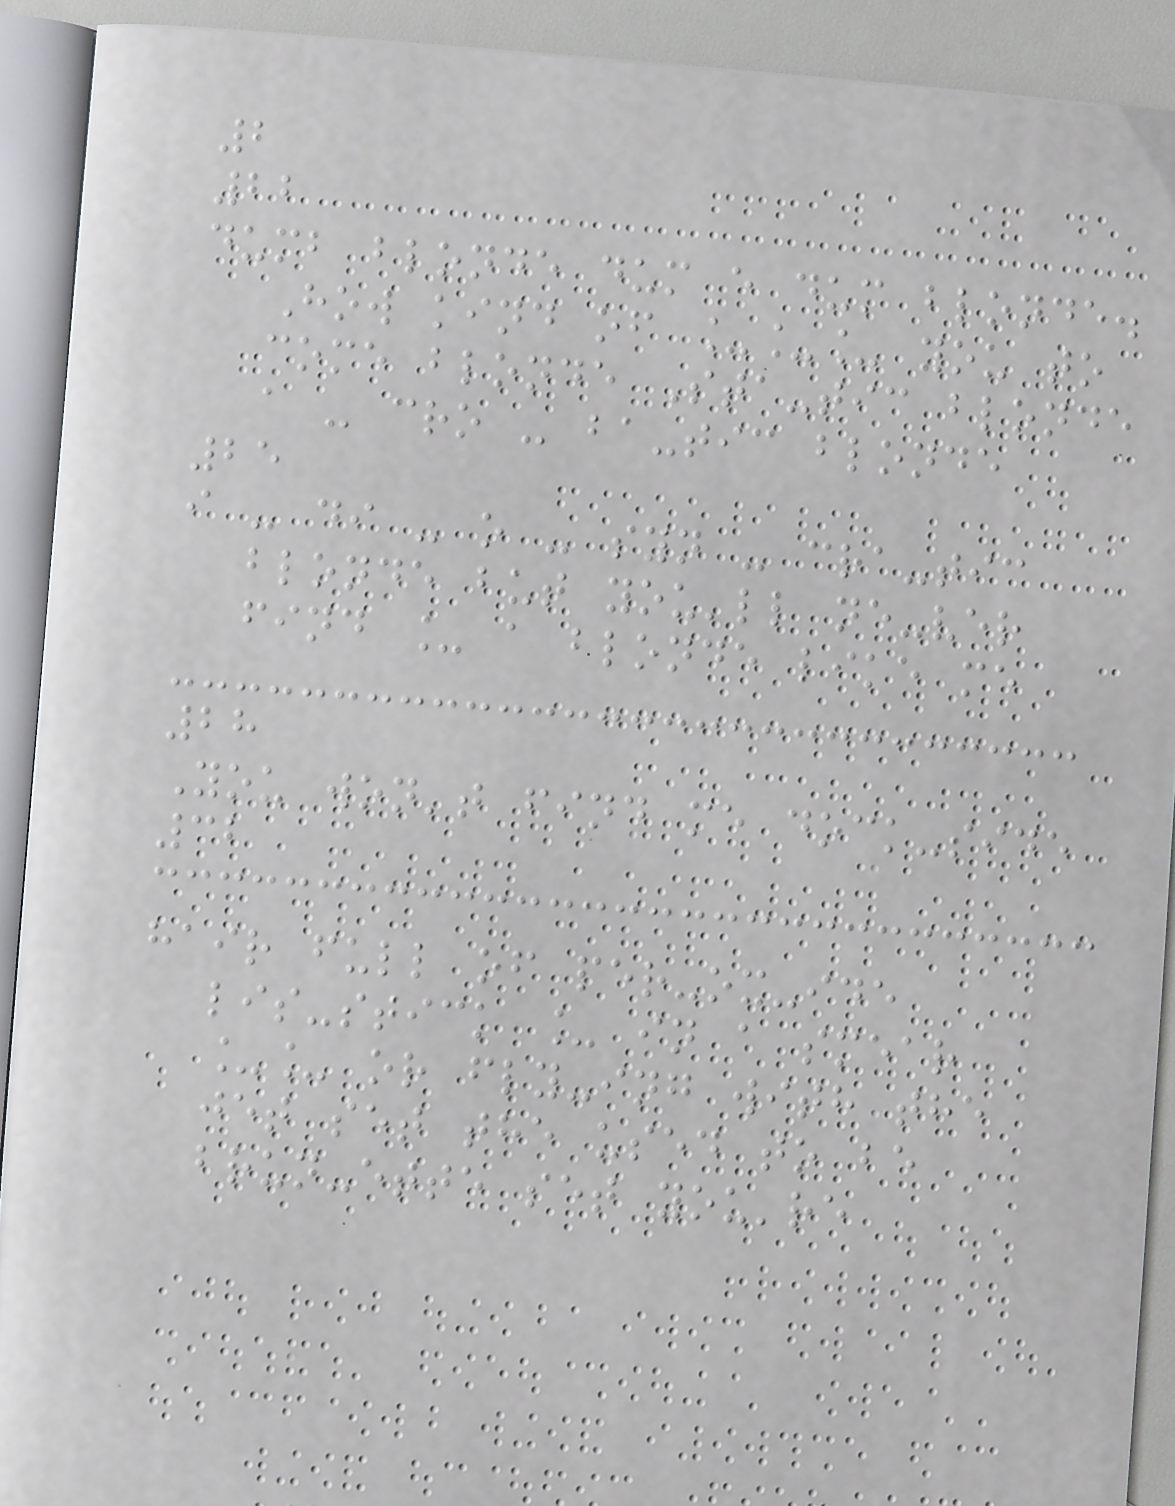2
22
dumb blonde dum e dum blonde.
How kind of ___ you to
come blonde Sta-tic blonde
a - cro - ba-tic blonde
25
i - di - o - syn - cra-tic
blonde but you'll ne-ver
find _ a blonde like me
28
You won't find me dock-side
32
hair full of per-ox-ide
lis-stick _ in a smear
__ or fly-ing with the
jet set the used to be
brun-ette set you're
